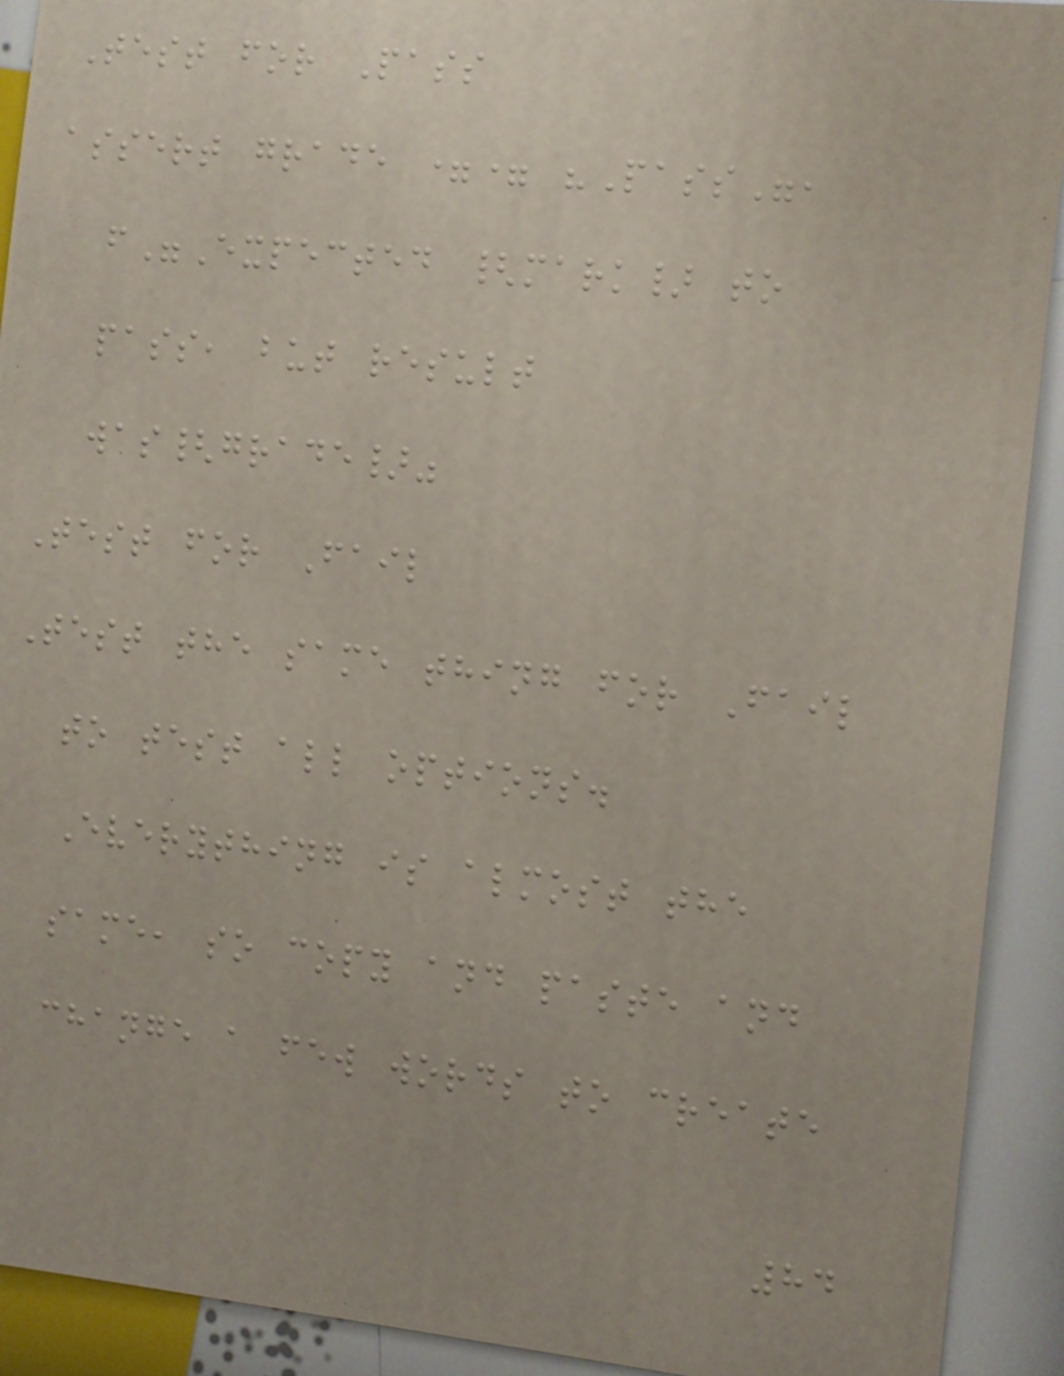Test for Pass
assert grade == "Pass",
f"Expected {mark} to
pass, but result
was{grade}"
Test for Fail
Test the same thing for Fail
to test all options.
Everything is almost the
same, so copy and paste and
change a few words to create
84
